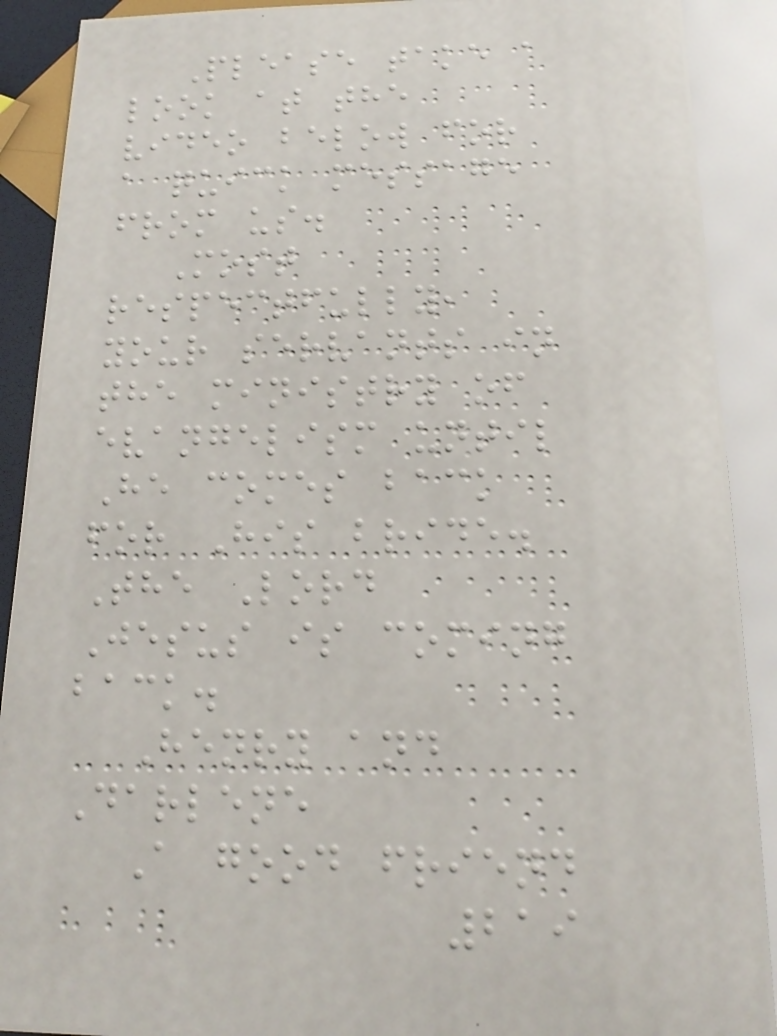Please take a
look at the
video below for
a quick message
from us.
Most
respectfully,
your servants in
the ministry of
evangelism until
He comes back
for His bride.
The Lord
Jesus is coming
back.
Henry and
Darlene
A good friend
219
